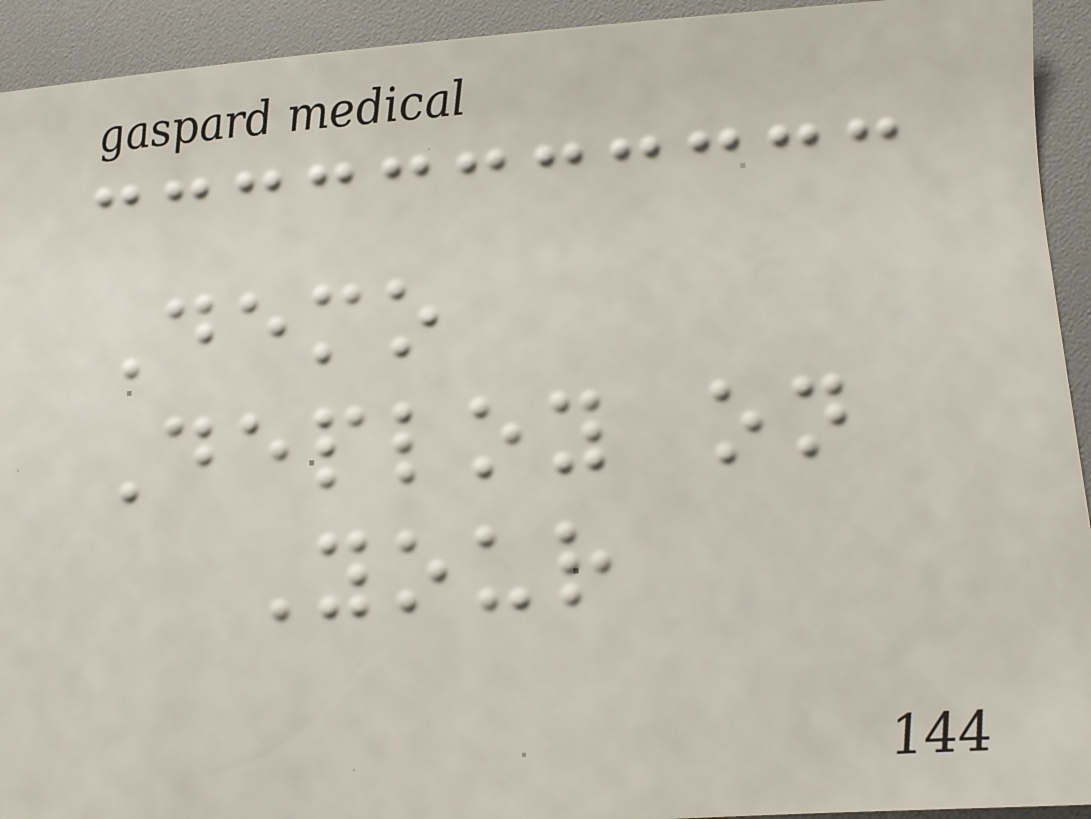Demo
Deploy on
Your
